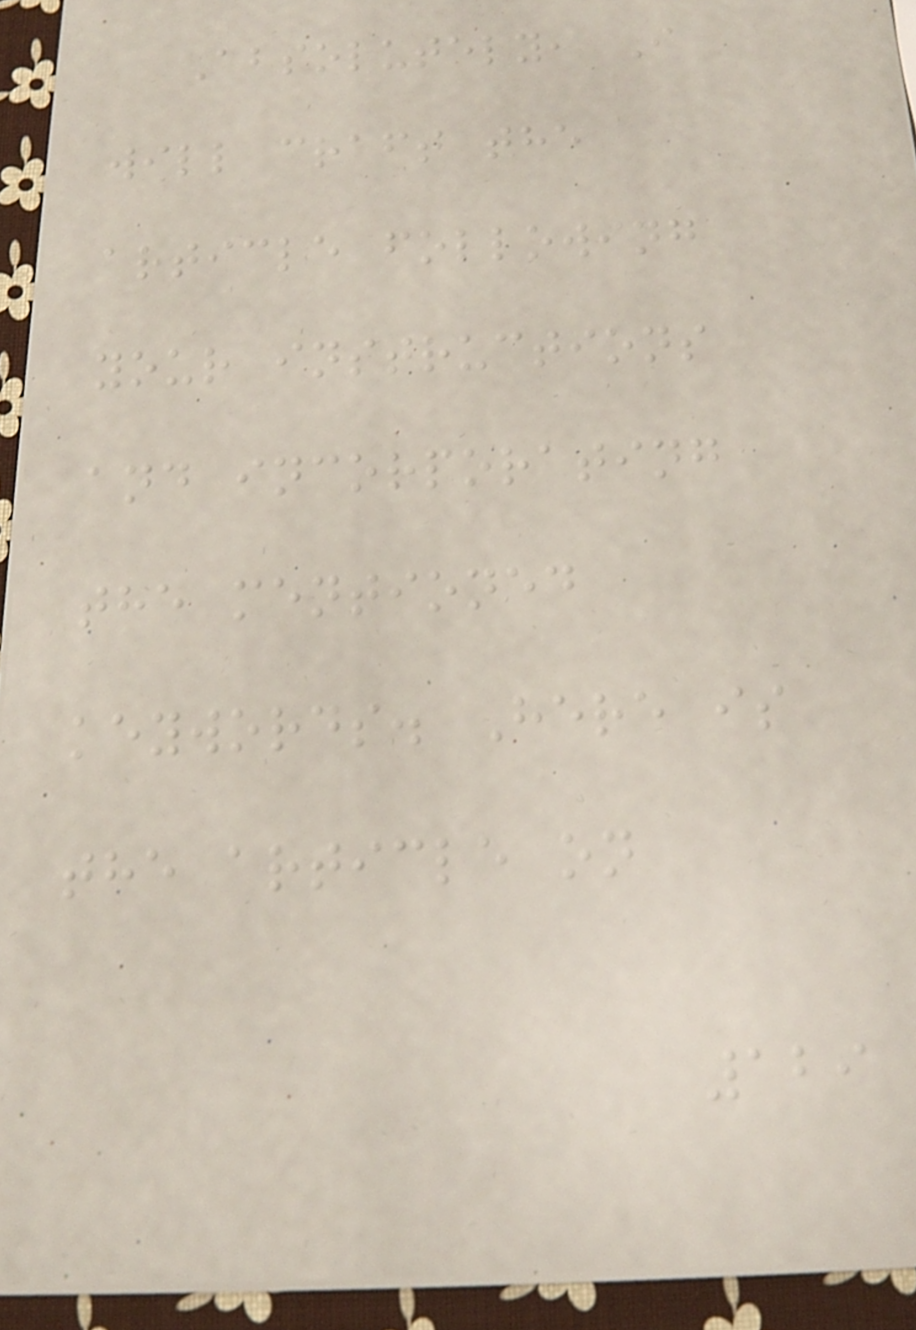Absolutely, I
will craft the
article following
your instructions
and incorporating
the mentioned
keywords. Here is
the article on
129
